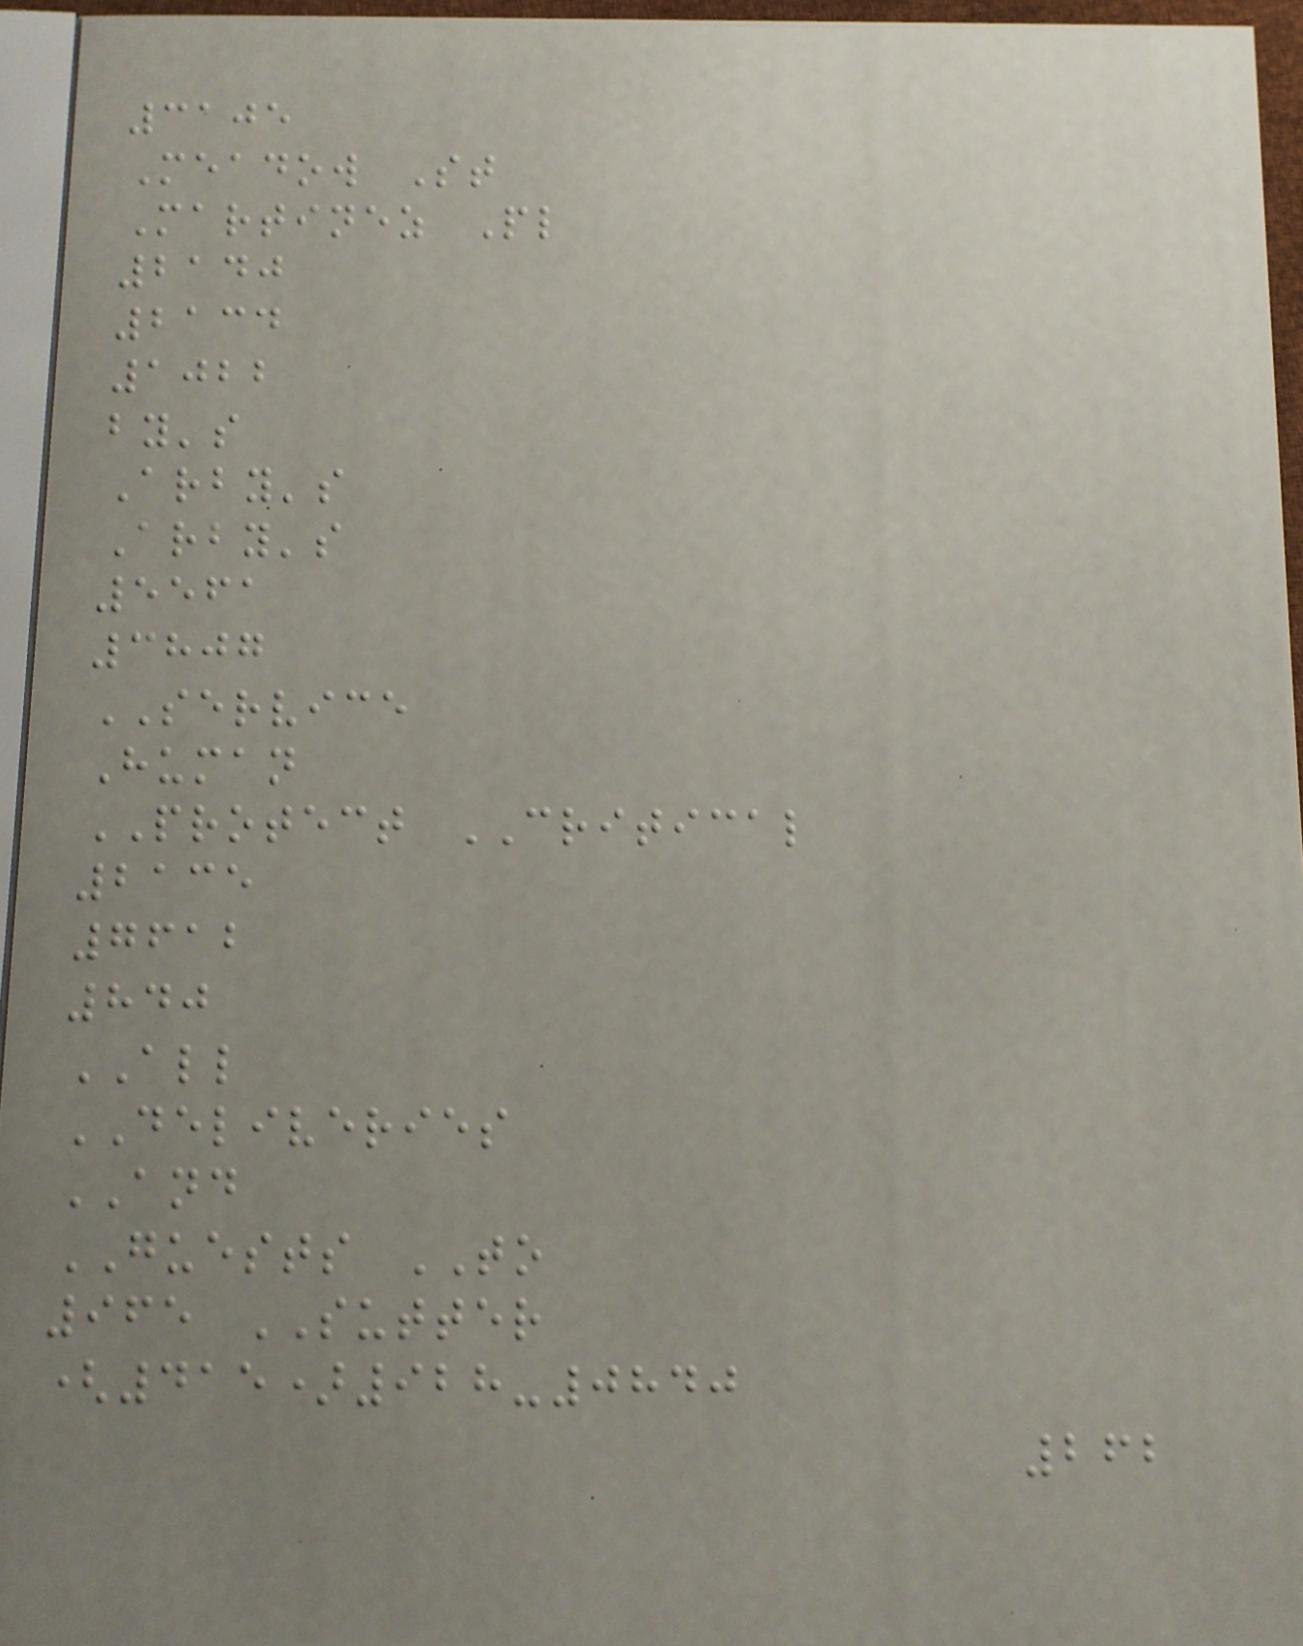3105
Meadow St
Martinez Pl
2140
2134
1022
by's
Arby's
Arby's
5561
3807
SERVICE
Human
PROTECT CRITICAL
2135
7612
840
ALL
DELIVERIES
AND
GUESTS TO
965 SUTTER
(415)928-0840
262
